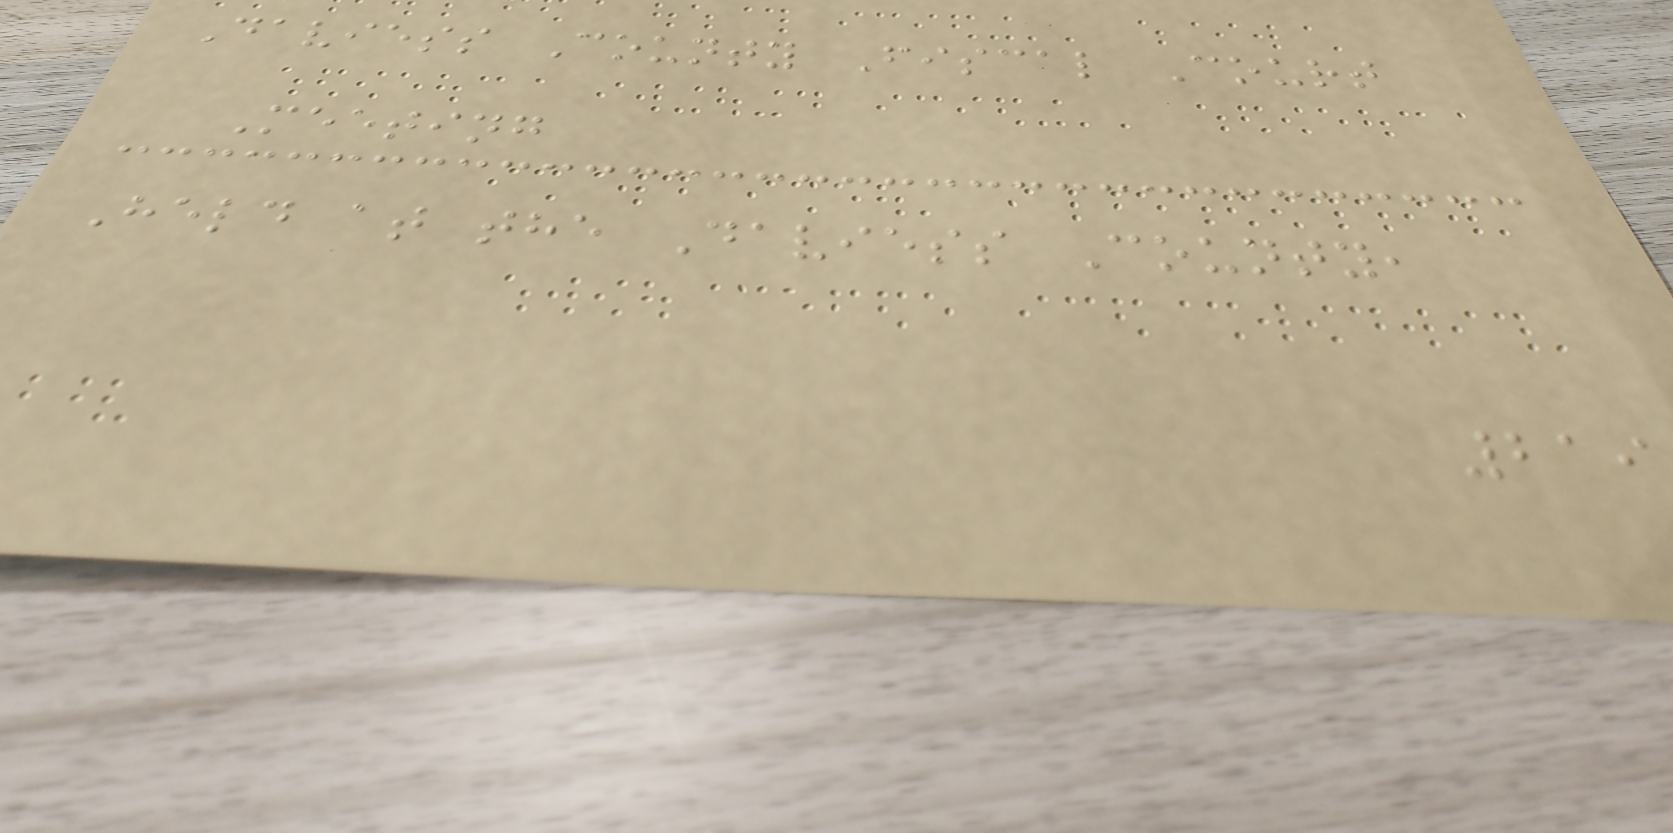Daviess County Fiscal Court
Meeting
Held at the Daviess County,
219
